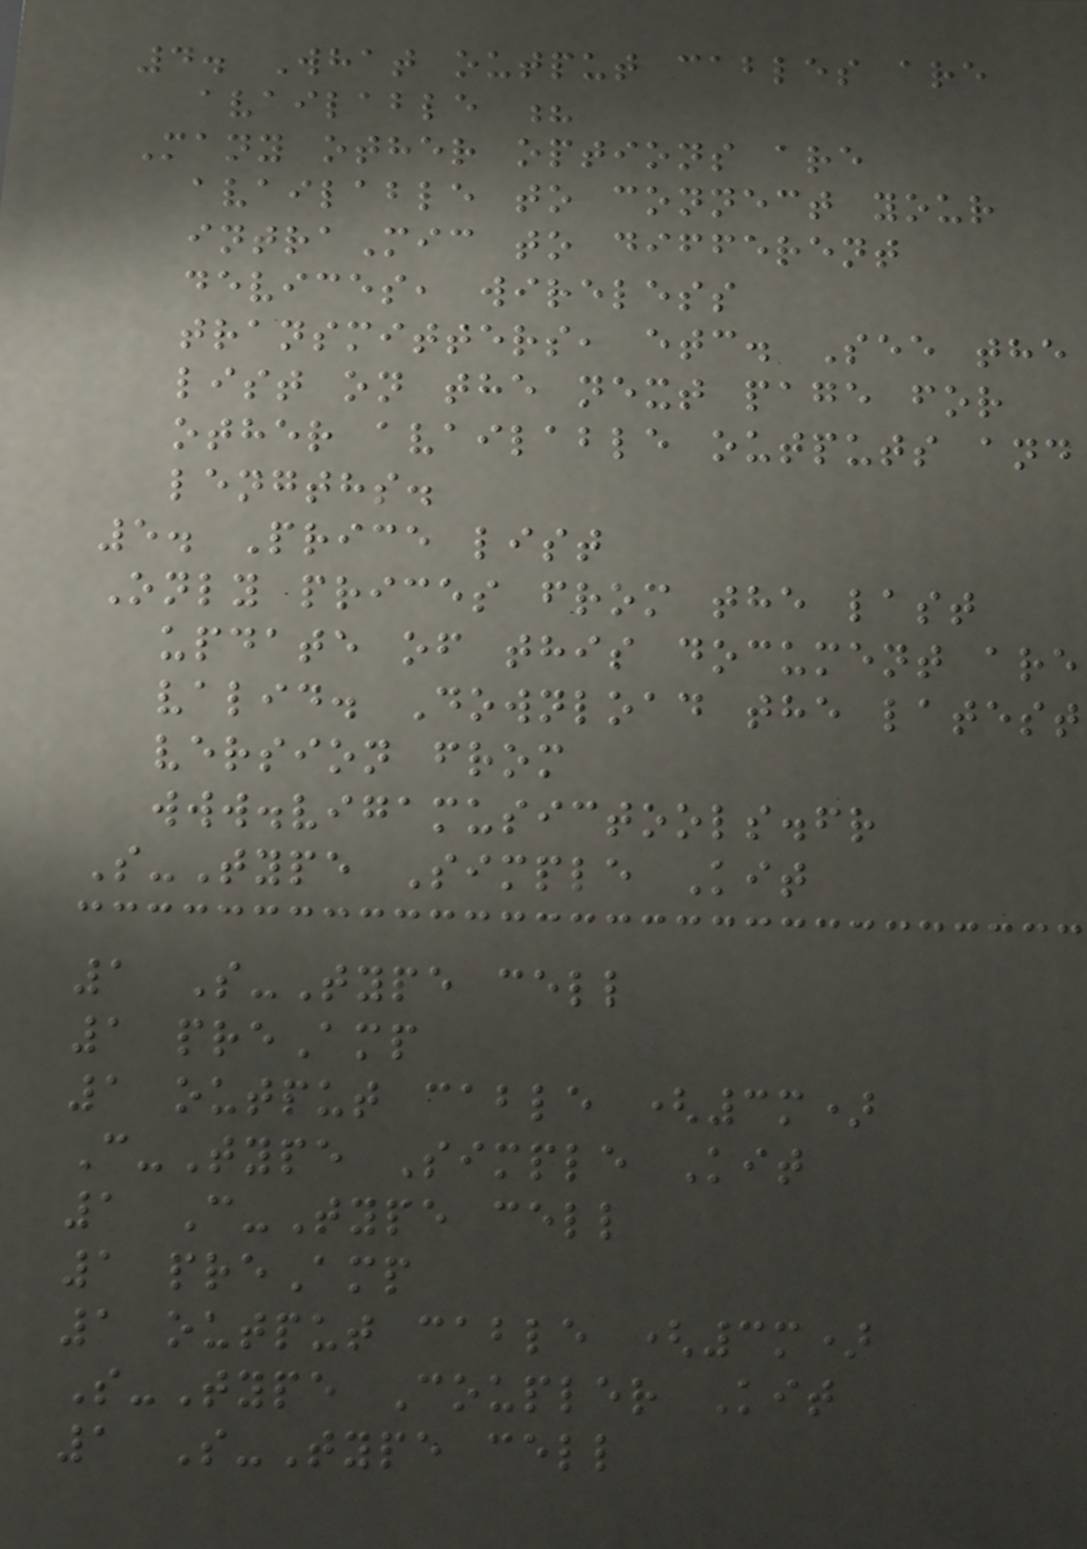4. What output cables are
available ?
Many other options are
available to connect your
intraMic to different
devices, wireless
transmitters, etc. See the
list on the next page for
other available outputs and
lengths.
5. Price list
Only prices from the last
update of this document are
valid. Download the latest
version from
www.vigamusictools.fr
S-Type Simple Kit
1 S-Type cell
1 preAmp
1 output cable (3m)
C-Type Simple Kit
1 C-Type cell
1 preAmp
1 output cable (3m)
S-Type Coupler Kit
1 S-Type cell
